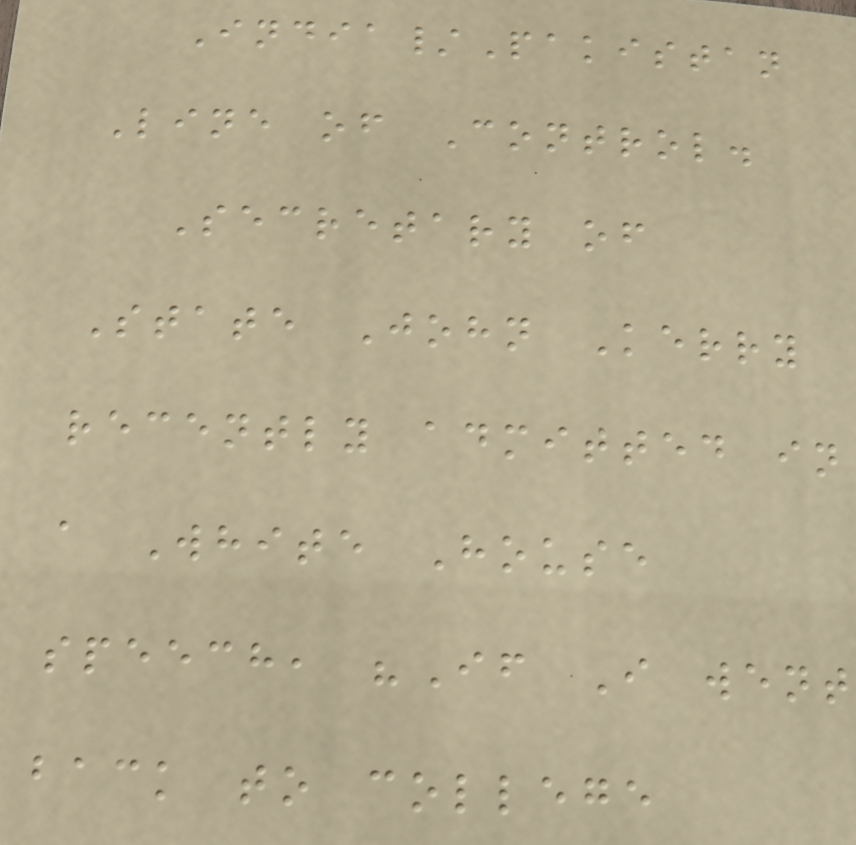India/Pakistan
Line of Control.
Secretary of
State John Kerry
recently admitted in
a White House
speech, "If I went
back to college
